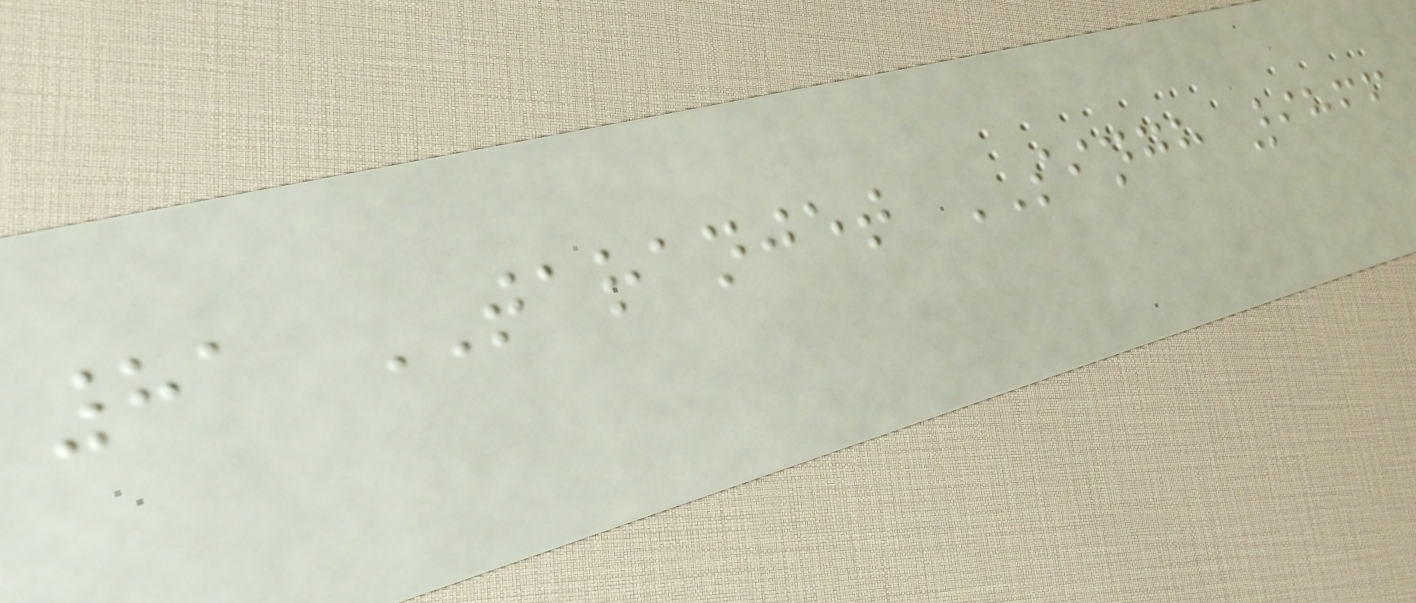81 TARANJET SINGH 9866
